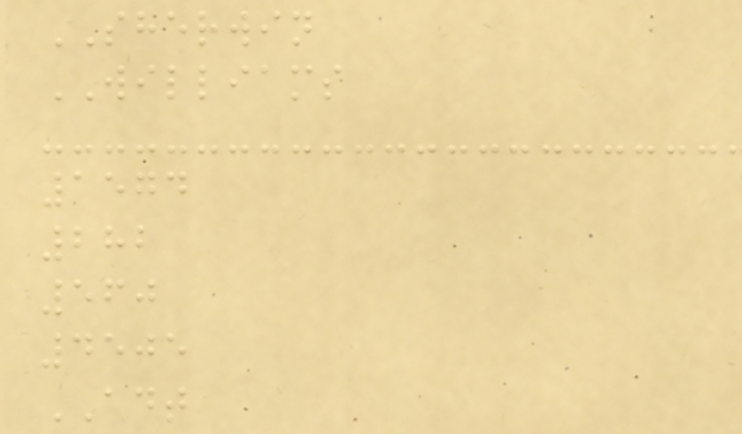SHERWIN
WILLIAMS
1574
282
560
4505
ADT
